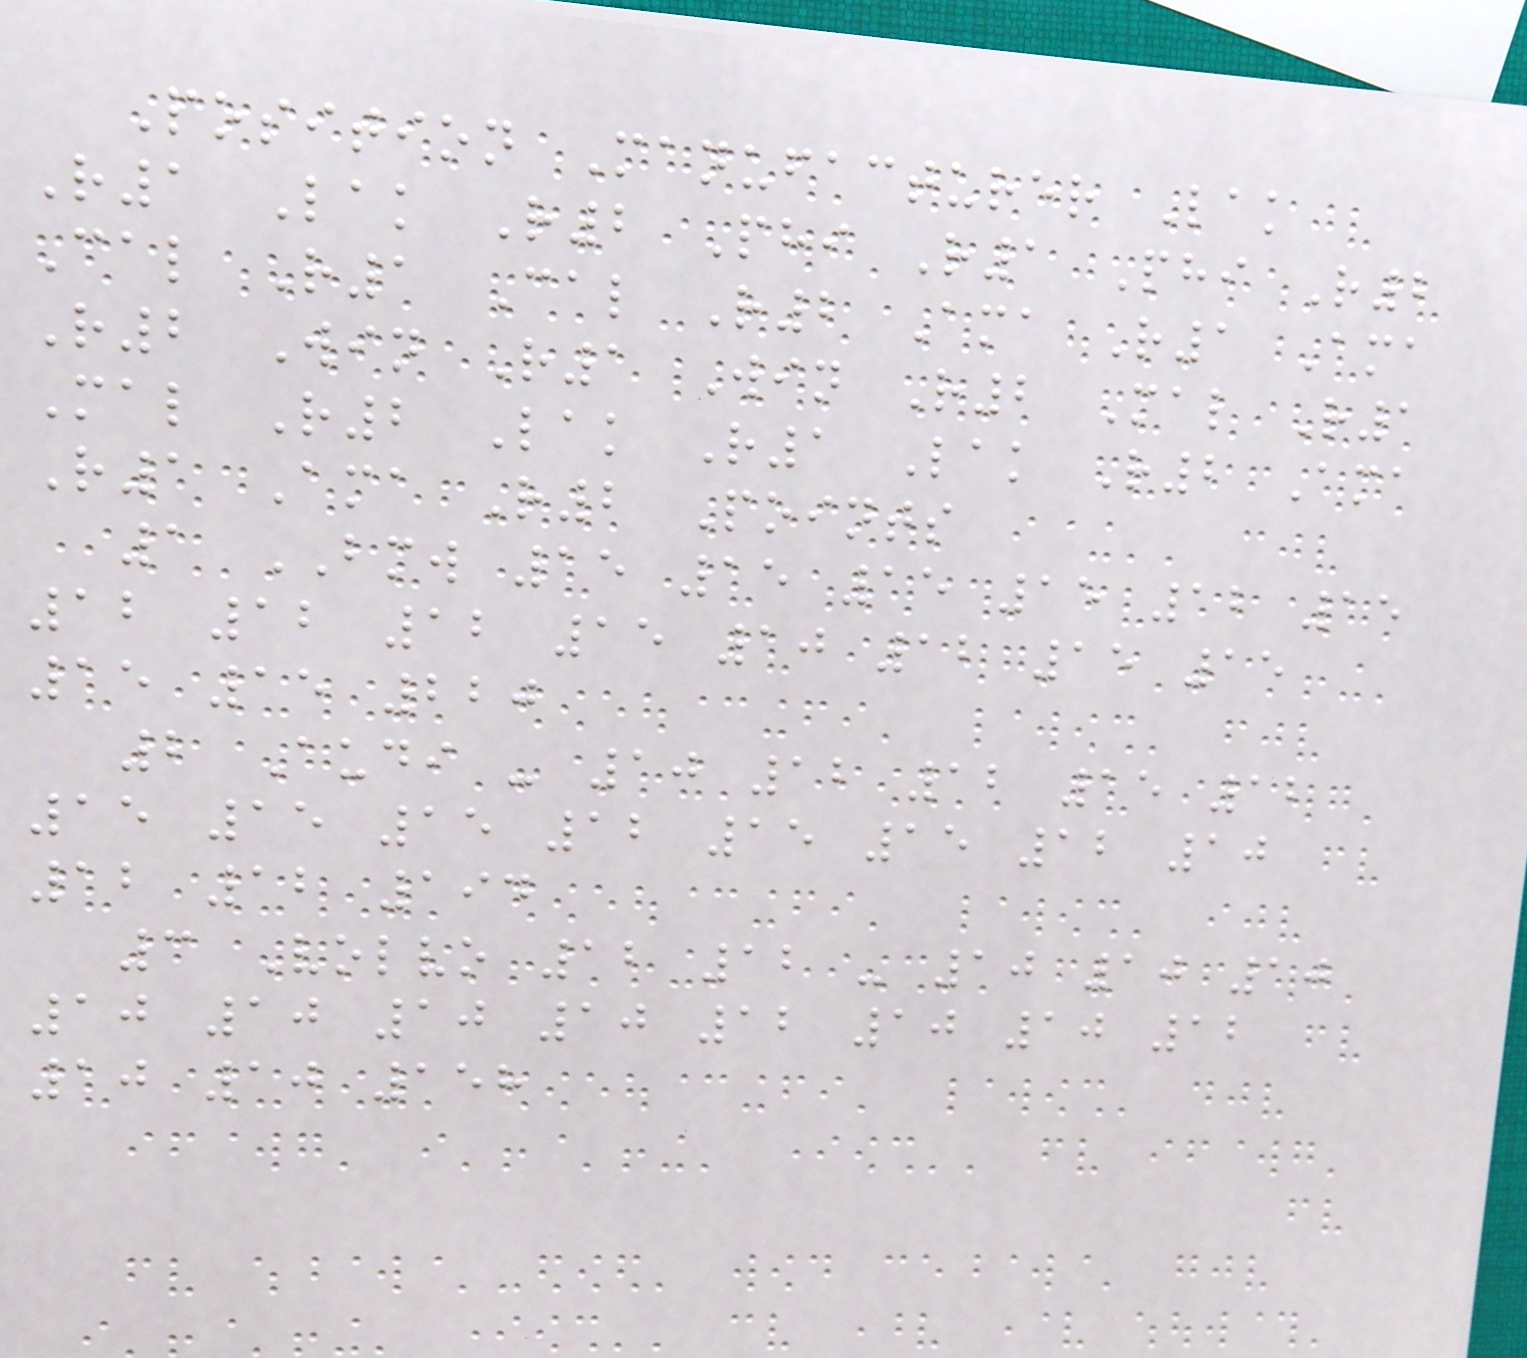Position Manufacturer Lak
R1 Lak R2 Phi R1 Phi R2
Cal R1 Cal R2 Ama R1 Ama
R2 Win R1 Win R2 Mal R1
Mal R2 Lak R1 Lak R2 Ama
R1 Ama R2 Points
1 BMW 15 15 15 15 12 15
12 12 12 15 10 12 15 15
15 15 220
2 Audi - 10 12 12 15 12
15 15 15 12 15 15 12 10
12 12 194
3 Volvo 12 12 - 10 10 10
10 10 10 10 12 10 10 12
10 10 158
